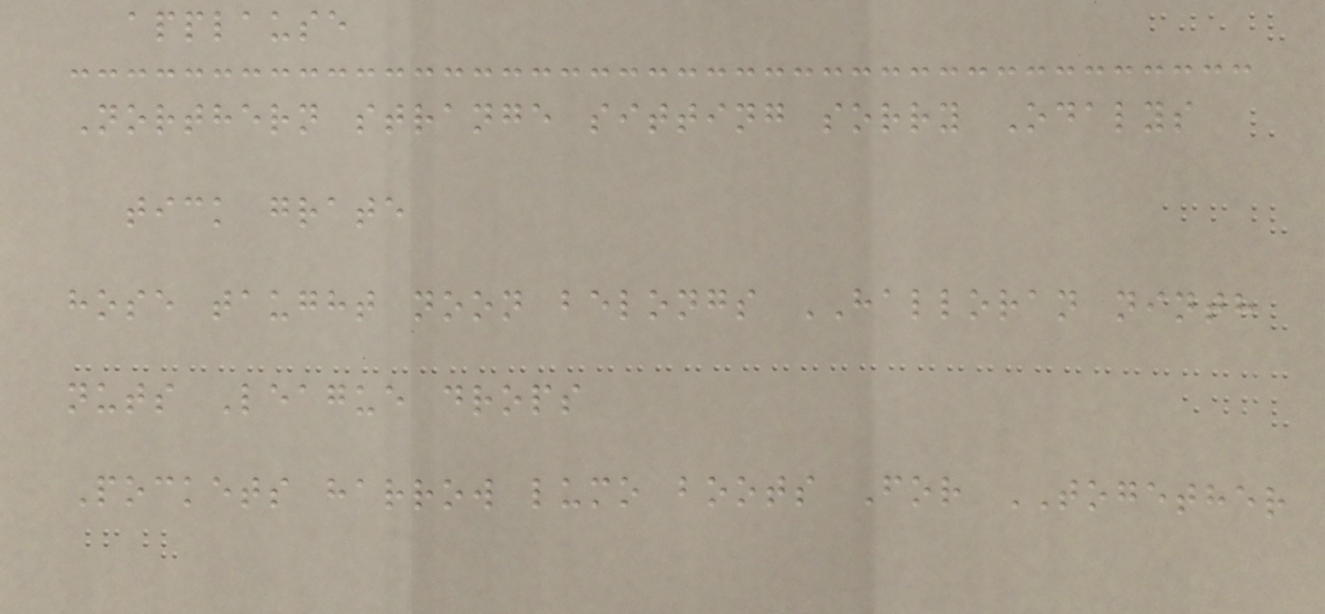applause
Northern strange sitting sorry Odalys
tick grate
hose taught noon belongs HALLORAN ninth
nuts League drops
Pockets harrow lumo boots For TOGETHER
